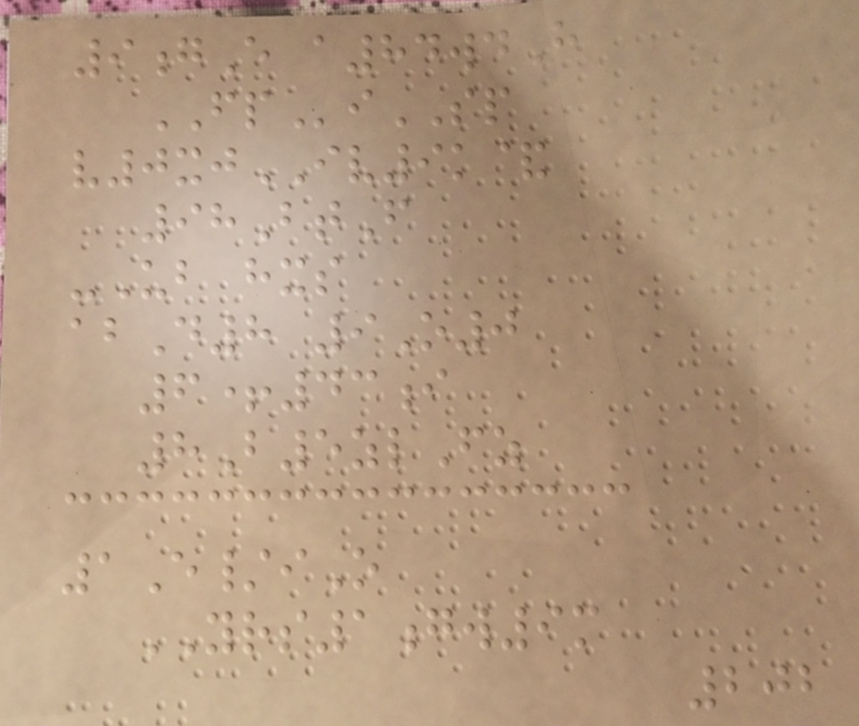9gE a84wdH
FPiSP
v0xjIV9k&
98BtF
-Ub hxs
abD8 9O0
6+43i
8B5zlFz
1E/iO
YRS1gw9m
202
